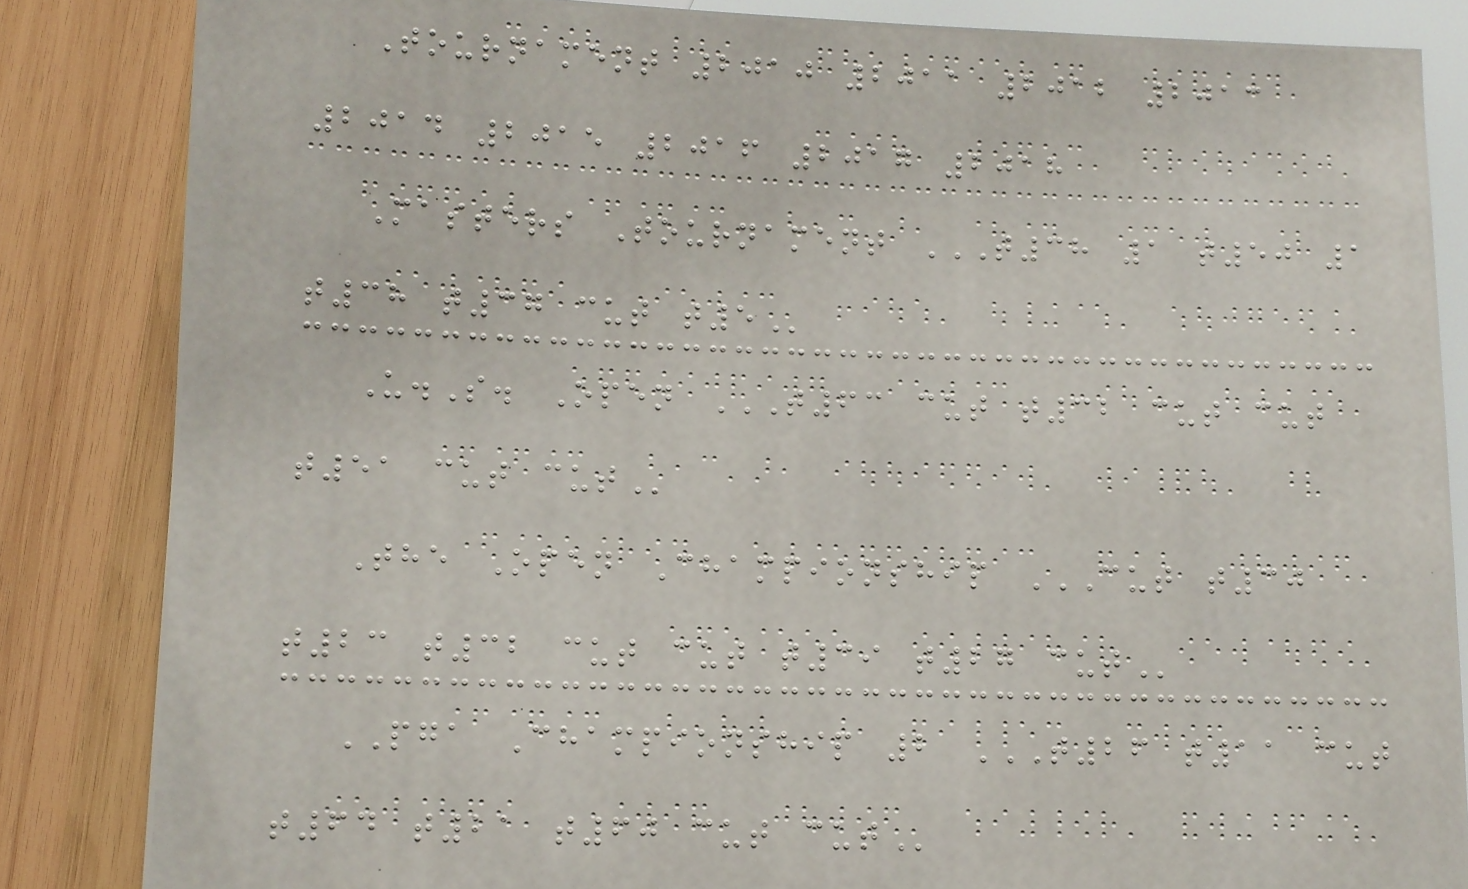Tournament 2010 2011 2012 2013
2014 2015 2016 2017 2018
Masters Tournament T38 1 T50 1
T38 T37 CUT T5
U.S. Open T63 CUT T32 CUT CUT
T51 CUT CUT
The Open Championship CUT T30
T23 T32 CUT CUT T39 T27 CUT
PGA Championship 2 T26 T11 CUT
T64 T21 T60 CUT CUT
